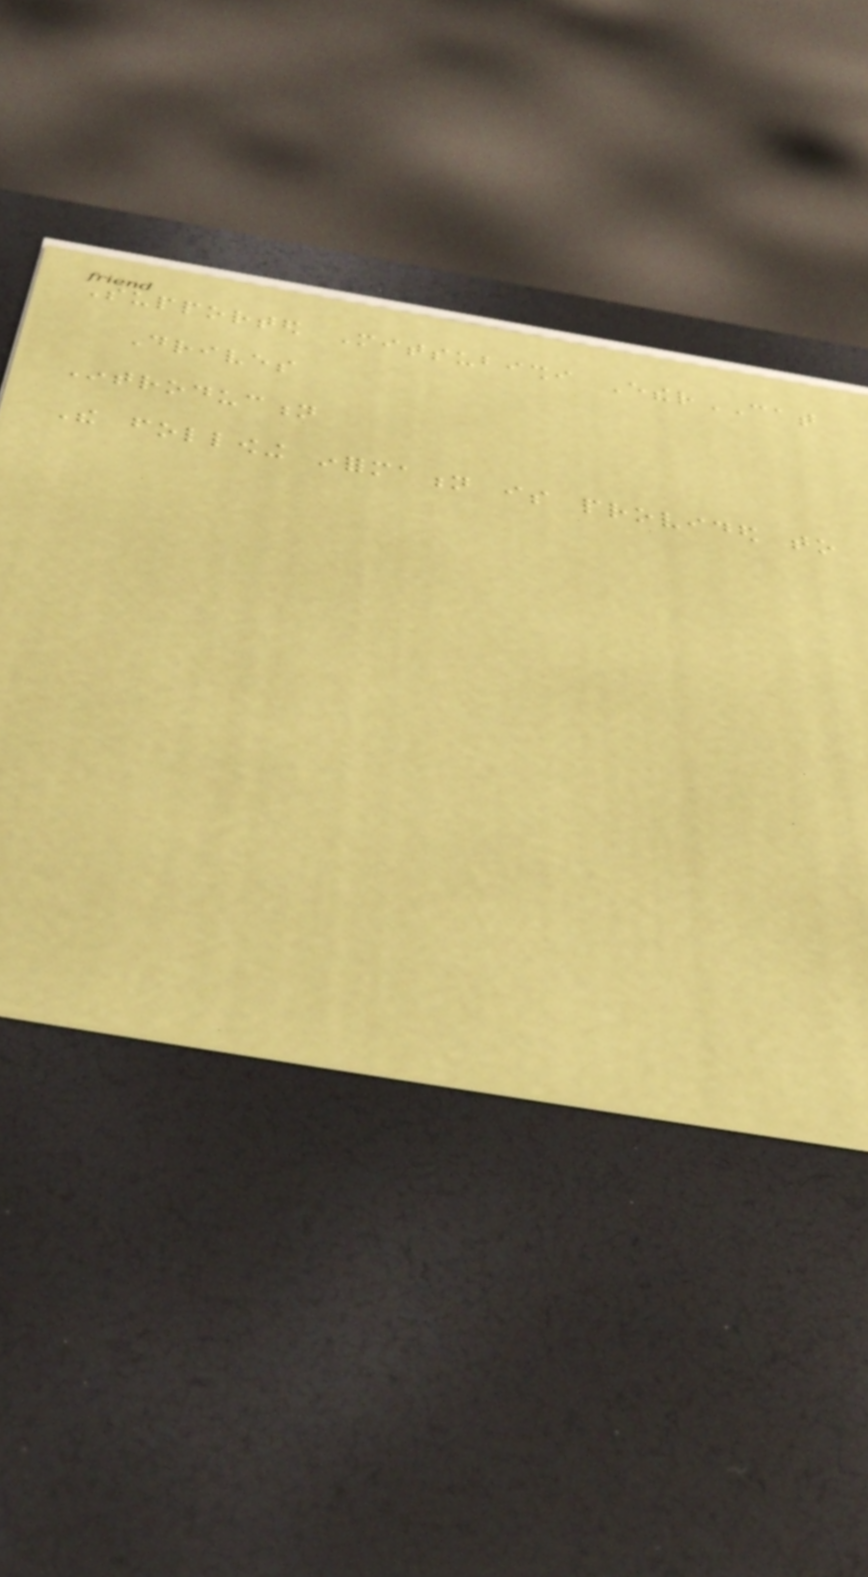Supported Mitsubishi EtherCAT
Drives
Introduction
The following information is provided to
